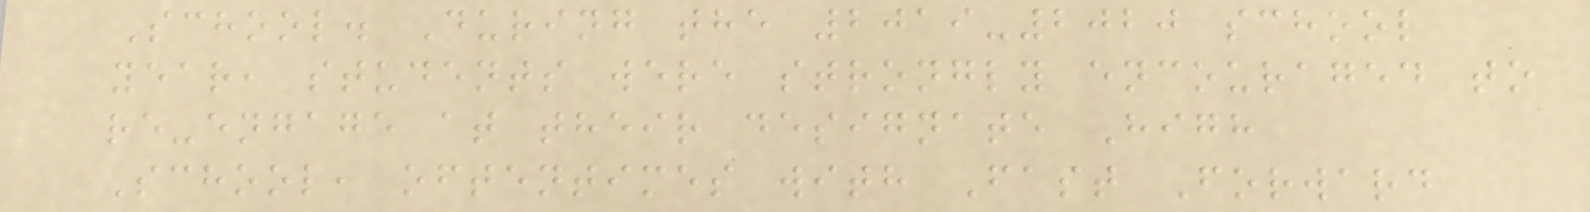School. During the 2019-2020 school
year, students were strongly encouraged to
re-engage at their designate High
School, oftentimes with Fast Forward
